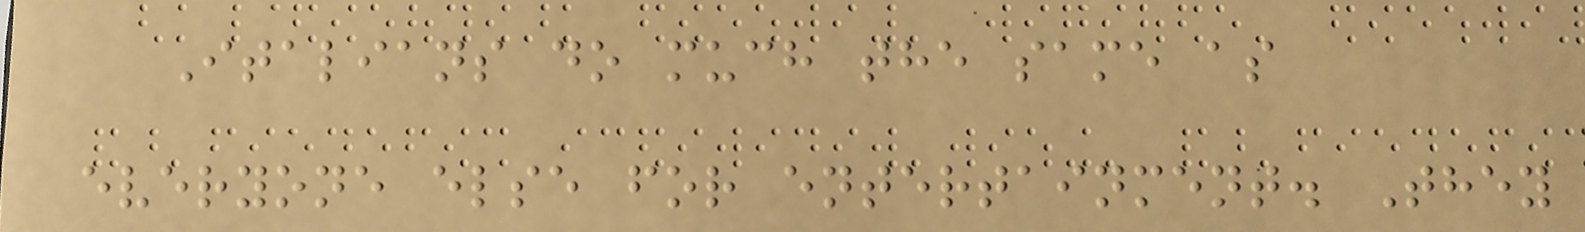Italians do much the same as
everyone else for entertainment. They
